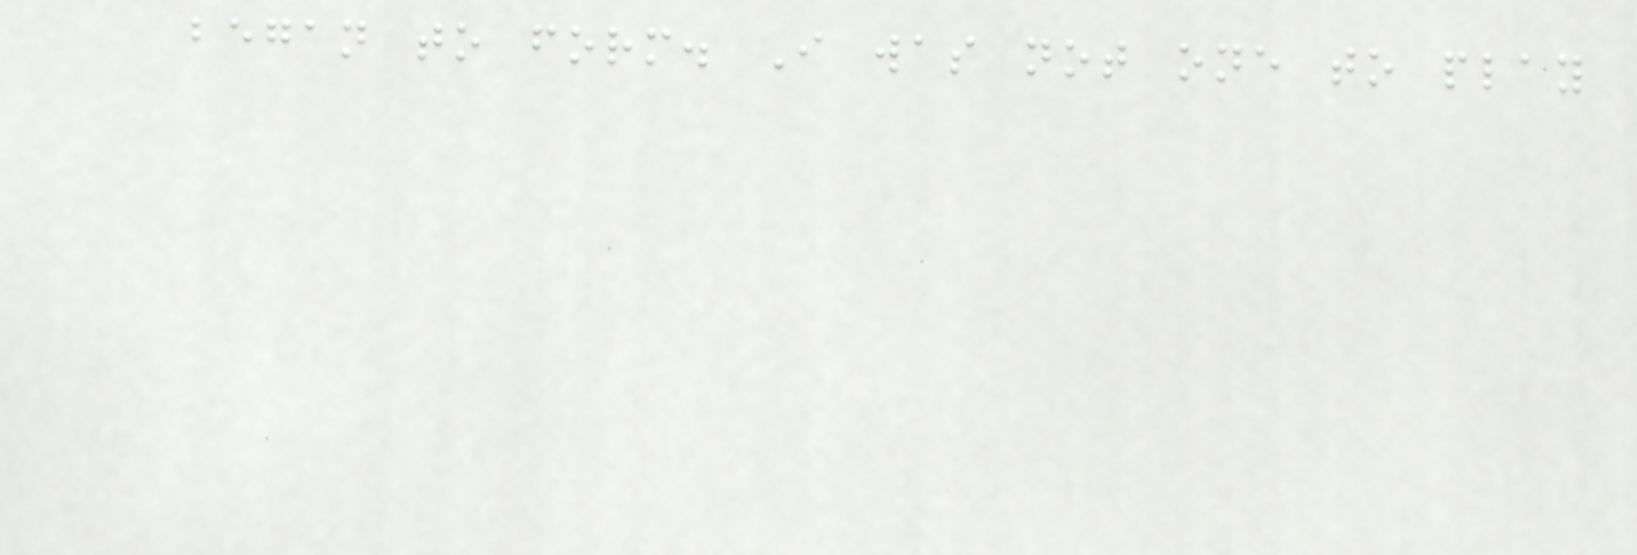began to form. I was not one to play
